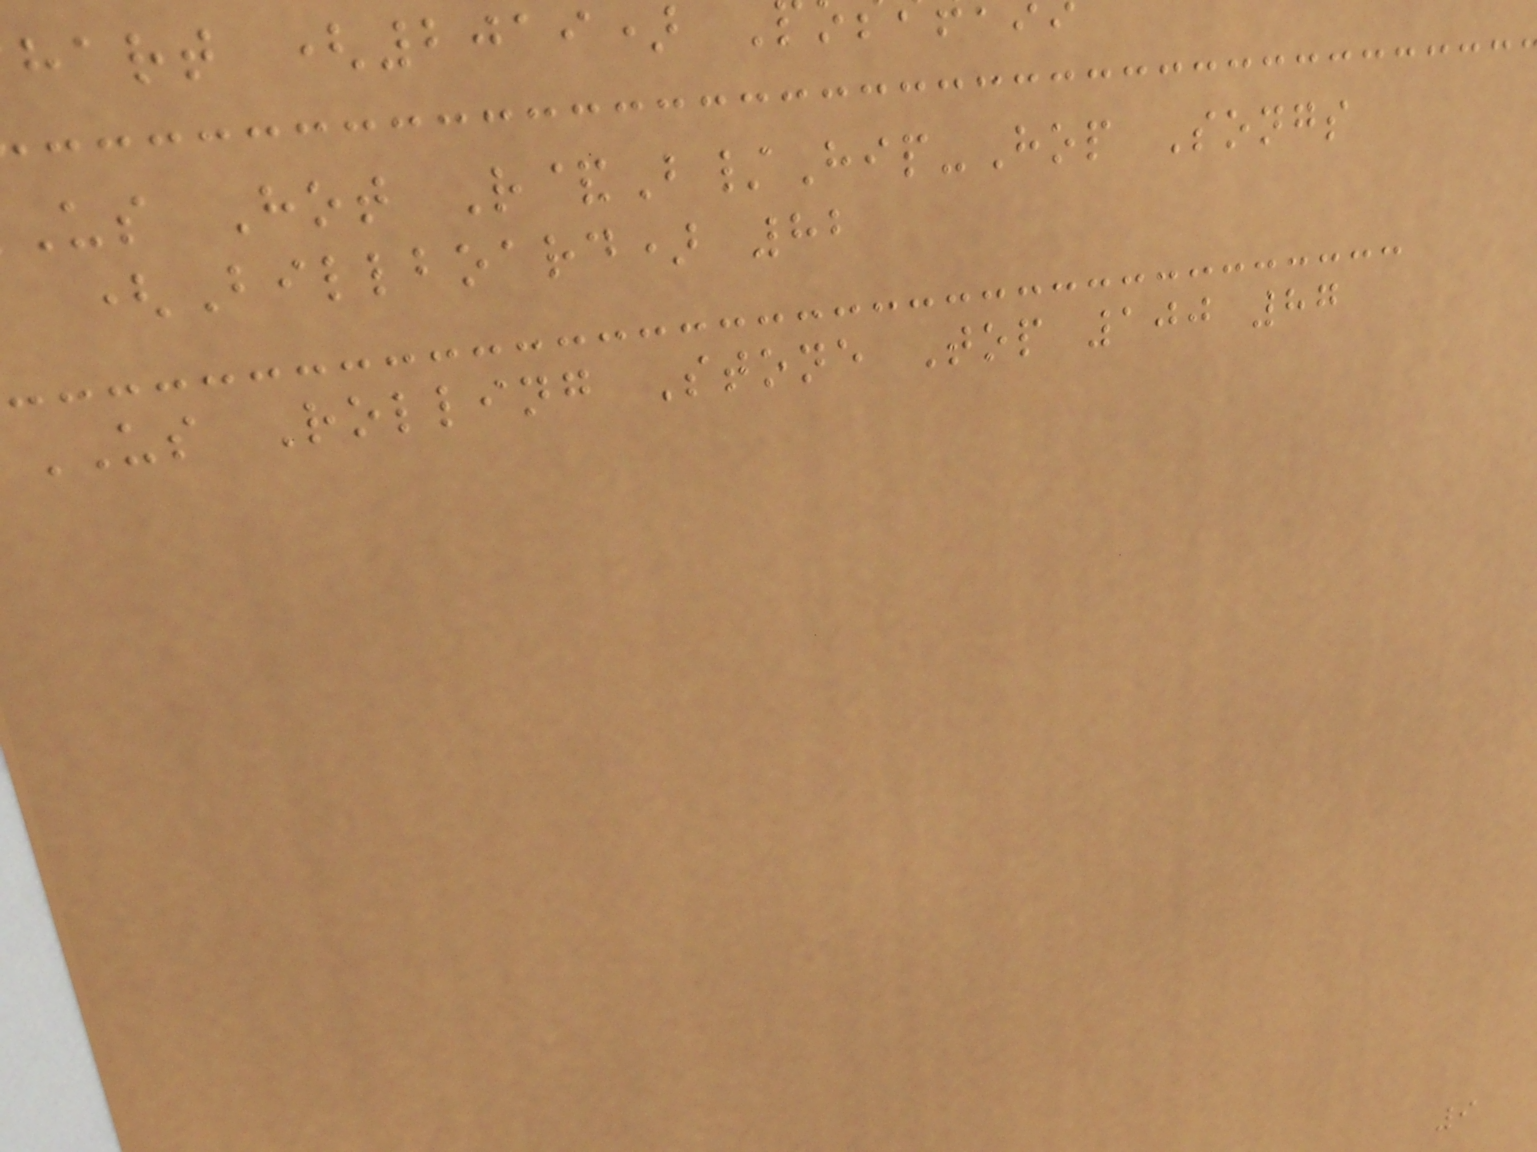hart (2019)
us Hot R&B/Hip-Hop Songs
(Billboard) 82
US Rolling Stone Top 100 87
9
